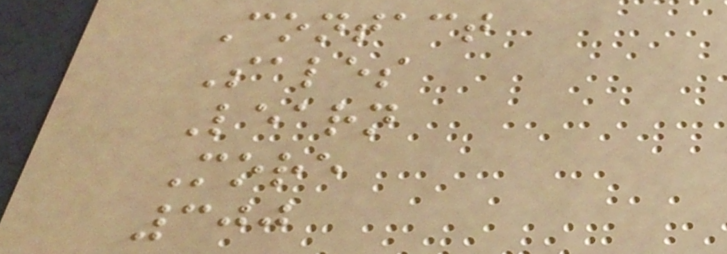Contact
Sales
Learn
More
300
